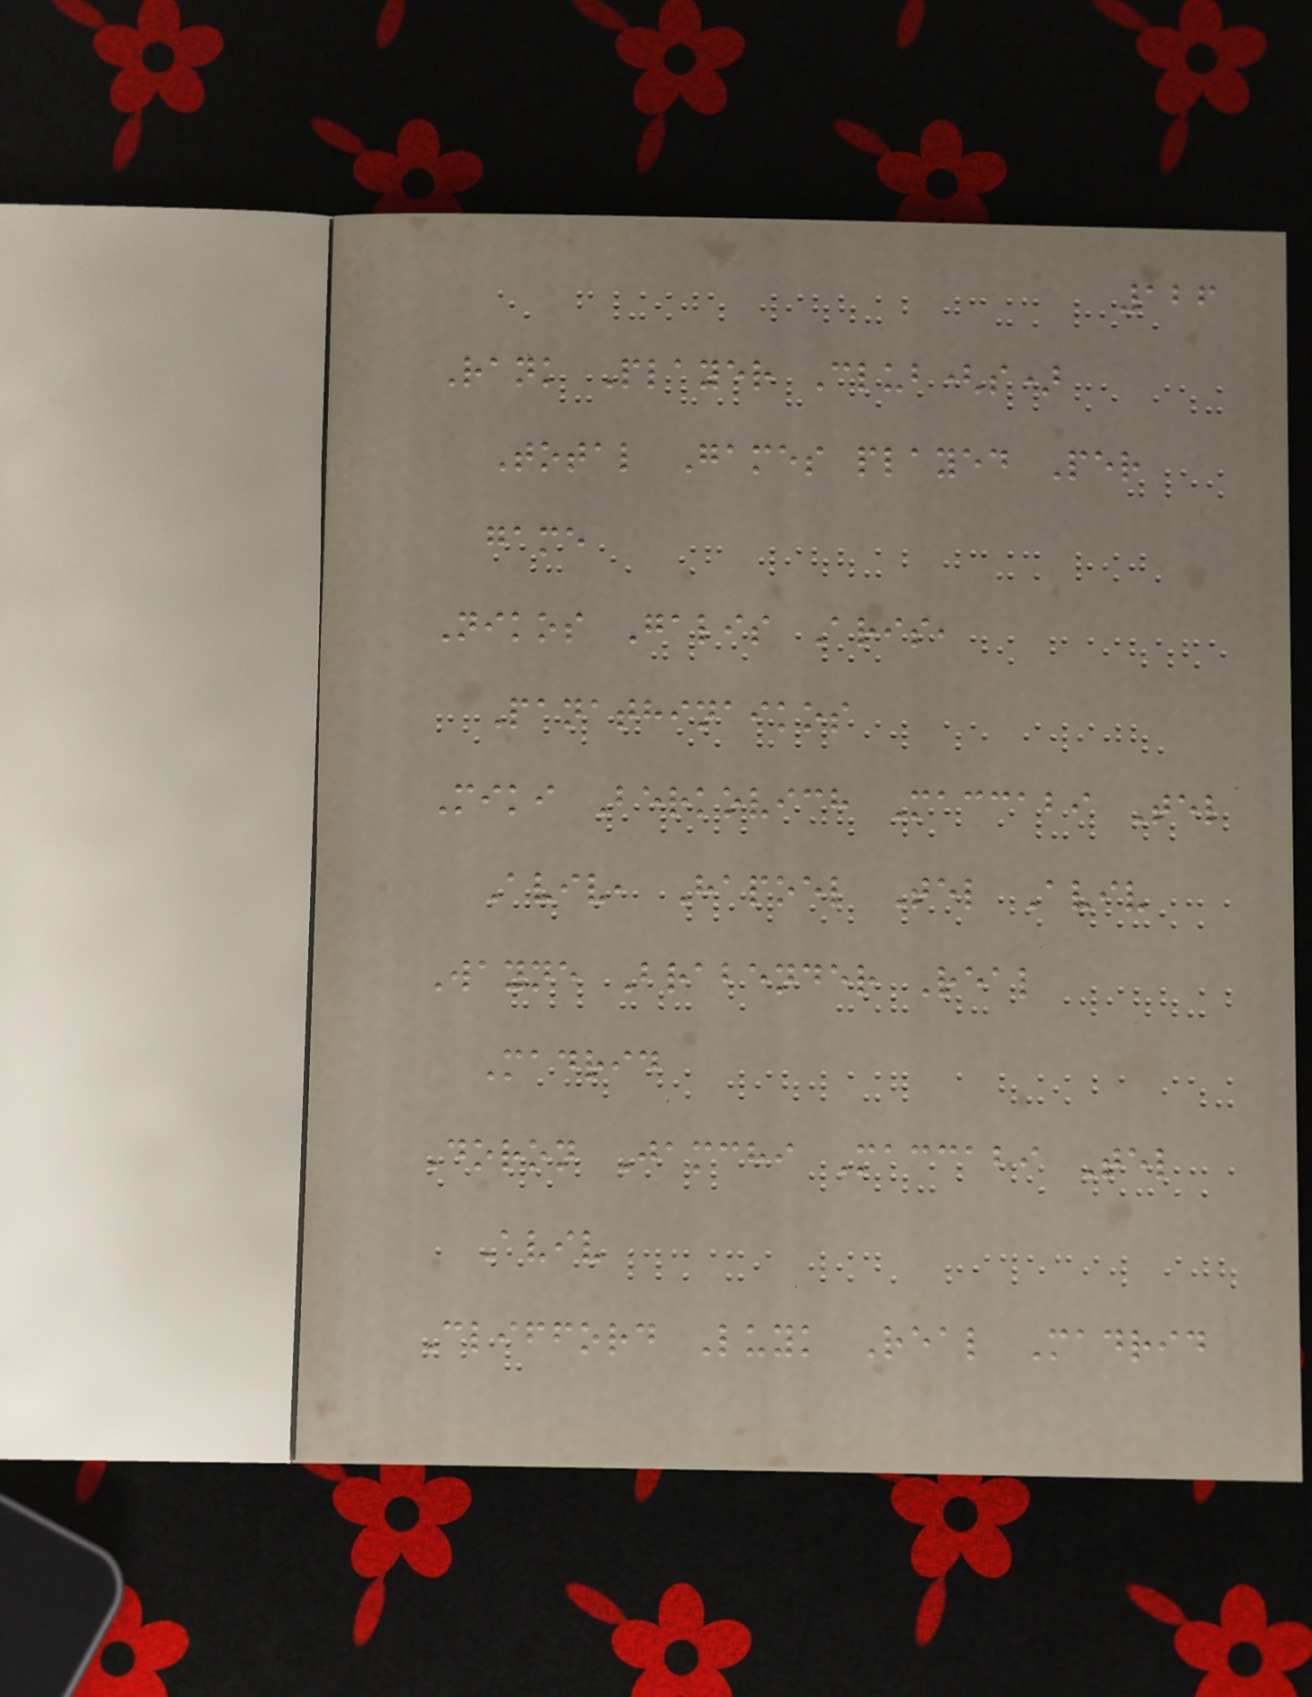126
Rank Player Club(s)
Total Games played Per
game
Nikos Galis Aris,
Panathinaikos
Miki Berkovich Maccabi Tel
Aviv, Hapoel Tel Aviv
Wayne Brabender Real
Madrid
Doron Jamchi Maccabi Tel
Aviv
Clifford Luyk Real Madrid
